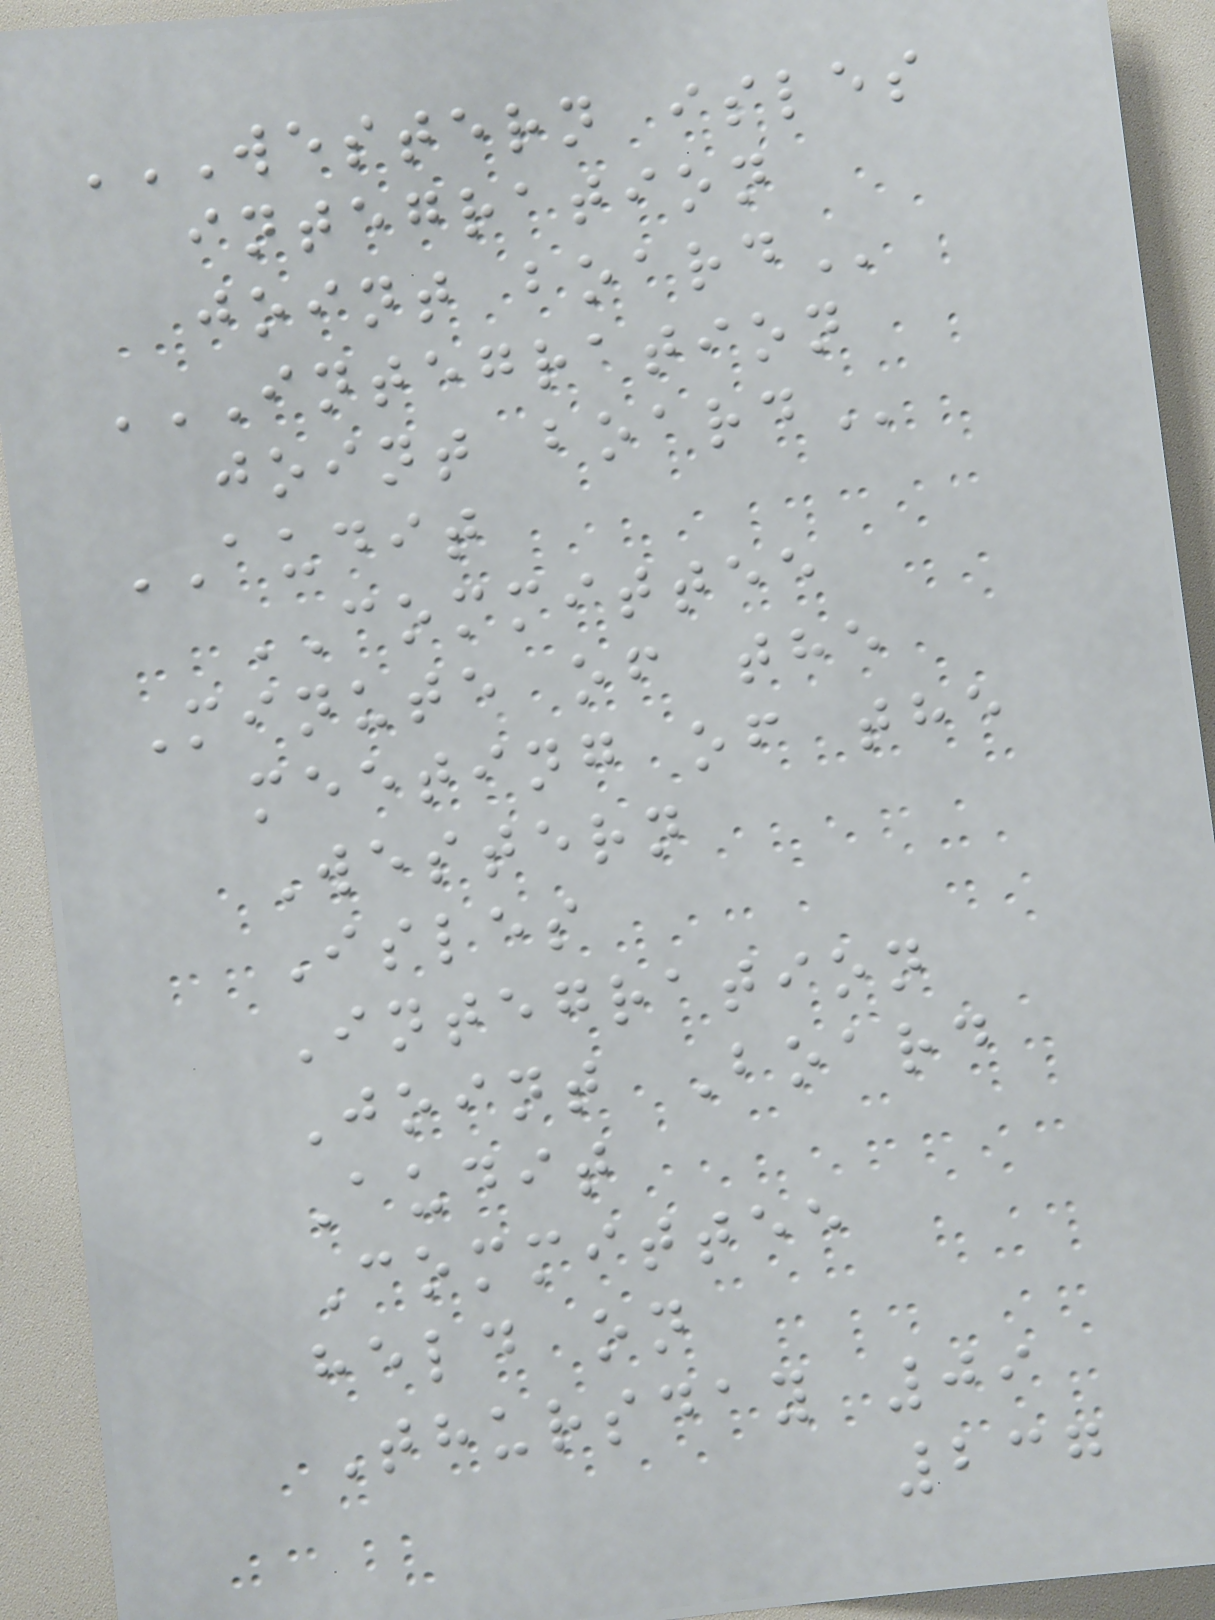WESTERN ISLES
INTEGRATION
JOINT BOARD
INTEGRATION
JOINT BOARD
AUDIT
COMMITTEE
Minute of the
meeting of the
Western
Isles
Integration
Joint Board
Audit
Committee
held on
Thursday 09
237
